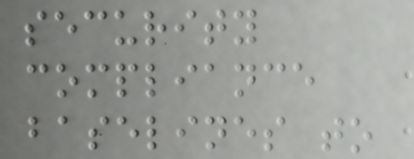security
compliance
baselines to
